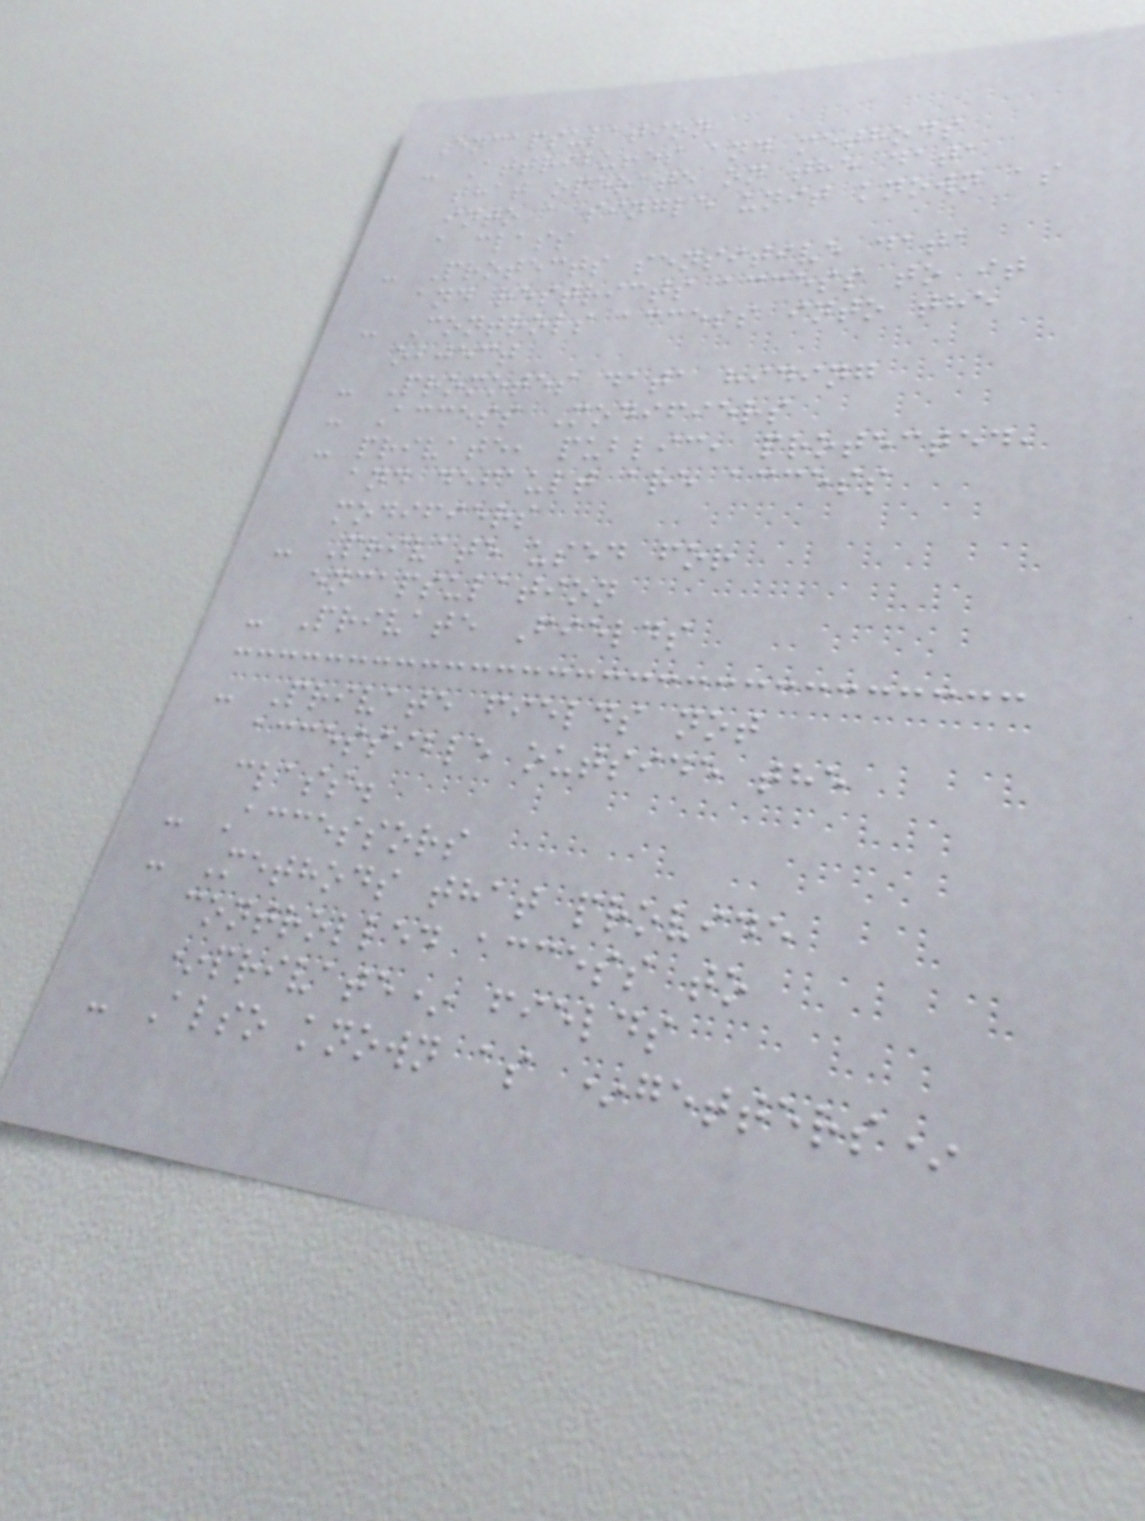Encapsulation
- Attributes and methods
that operate on the data
into a single unit known as
a class
- Protects sensitive data
and restricts access to it
- Controls access into the
object
- Promotes data hiding
- Access Modifiers
- private, public, protected,
and default are access
modifiers
- Private used for
encapsulation
- Private Fields
- Private fields not
accessible outside the
class.
- Accessors
- Methods that provide
controlled access to
*private* fields
- Also known as *getters*
